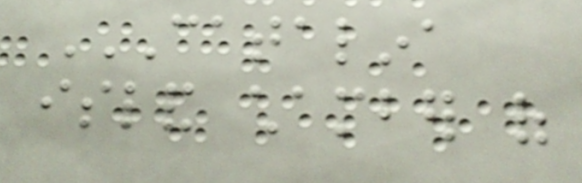CATALINA
ISLAND CHAMBER OF
